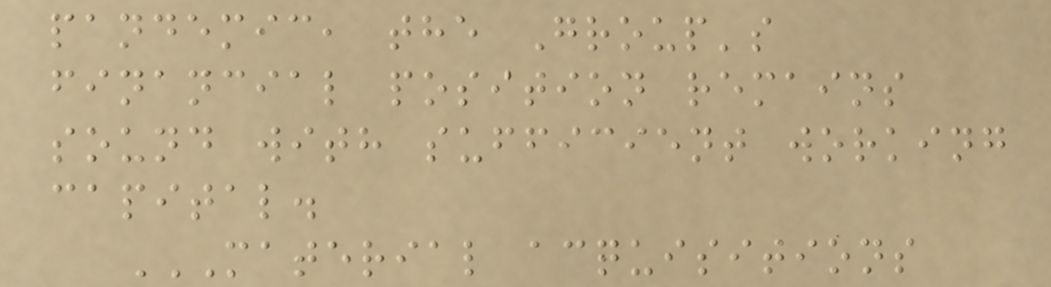pandemic, the Group's
financial position remains
sound with sufficient working
capital.
MATERIAL ACQUISITIONS
